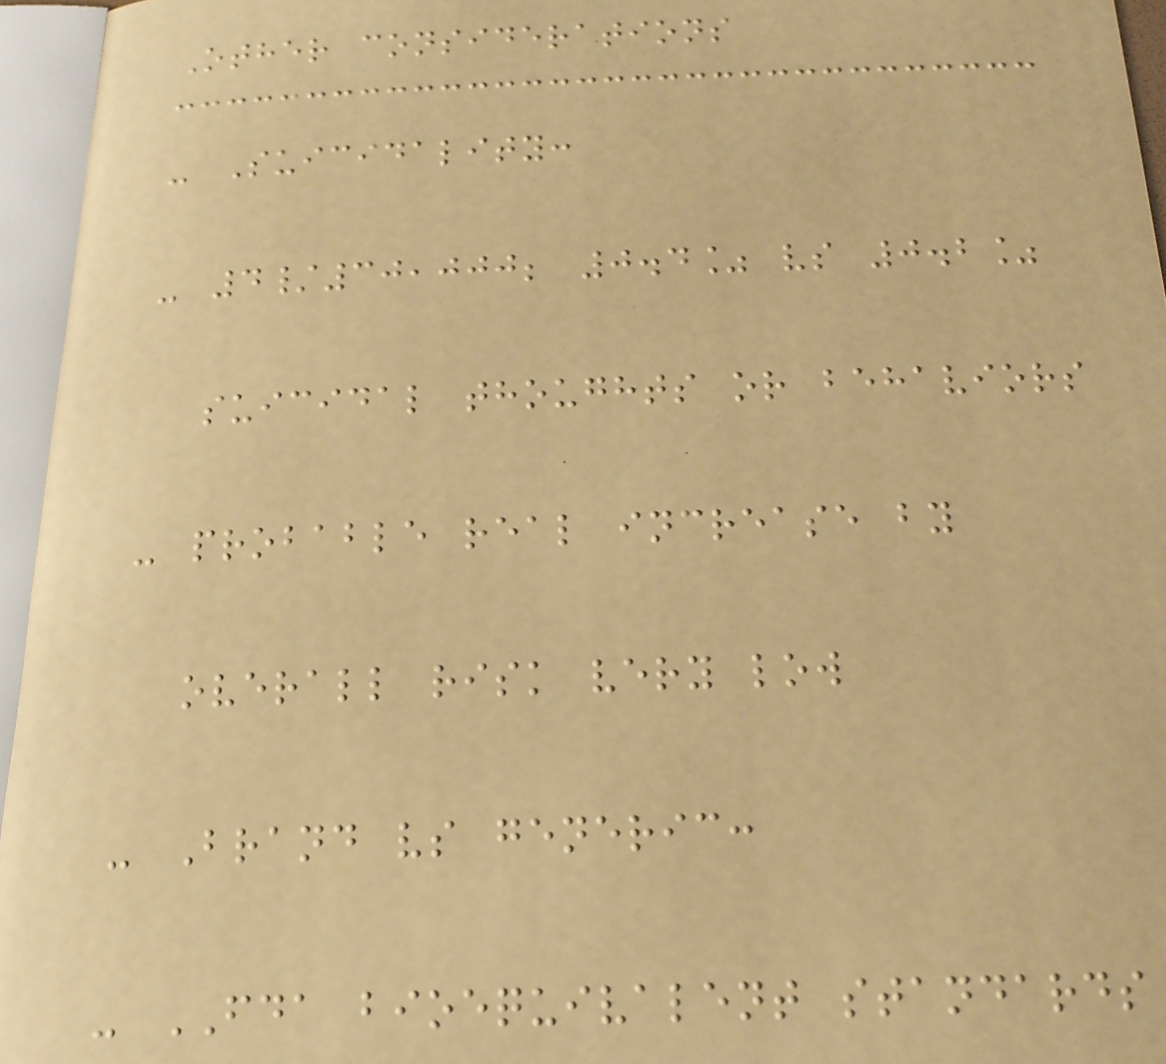Other considerations
- Suicidality:
- 4/30,000; 0.4% vs 0.2%
suicidal thoughts or behaviors
- probable real increase by
overall risk very low
- Brand vs generic:
- FDA bioequivalent standards
